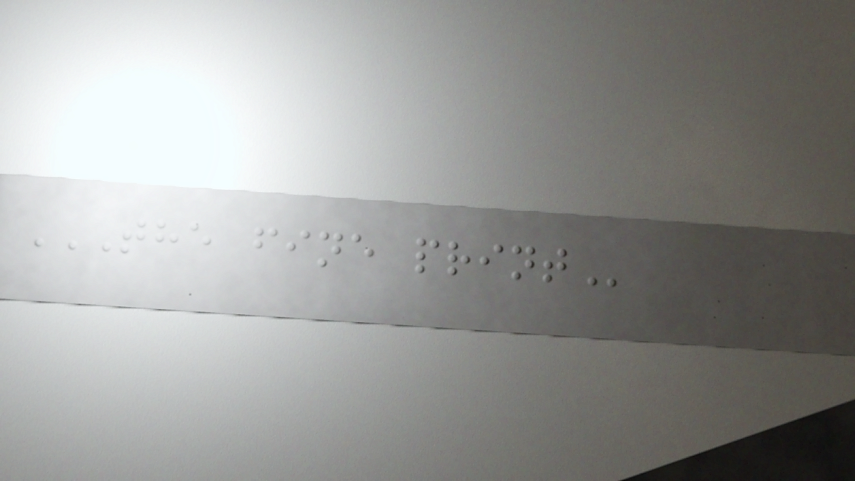THE FINE PRINT
